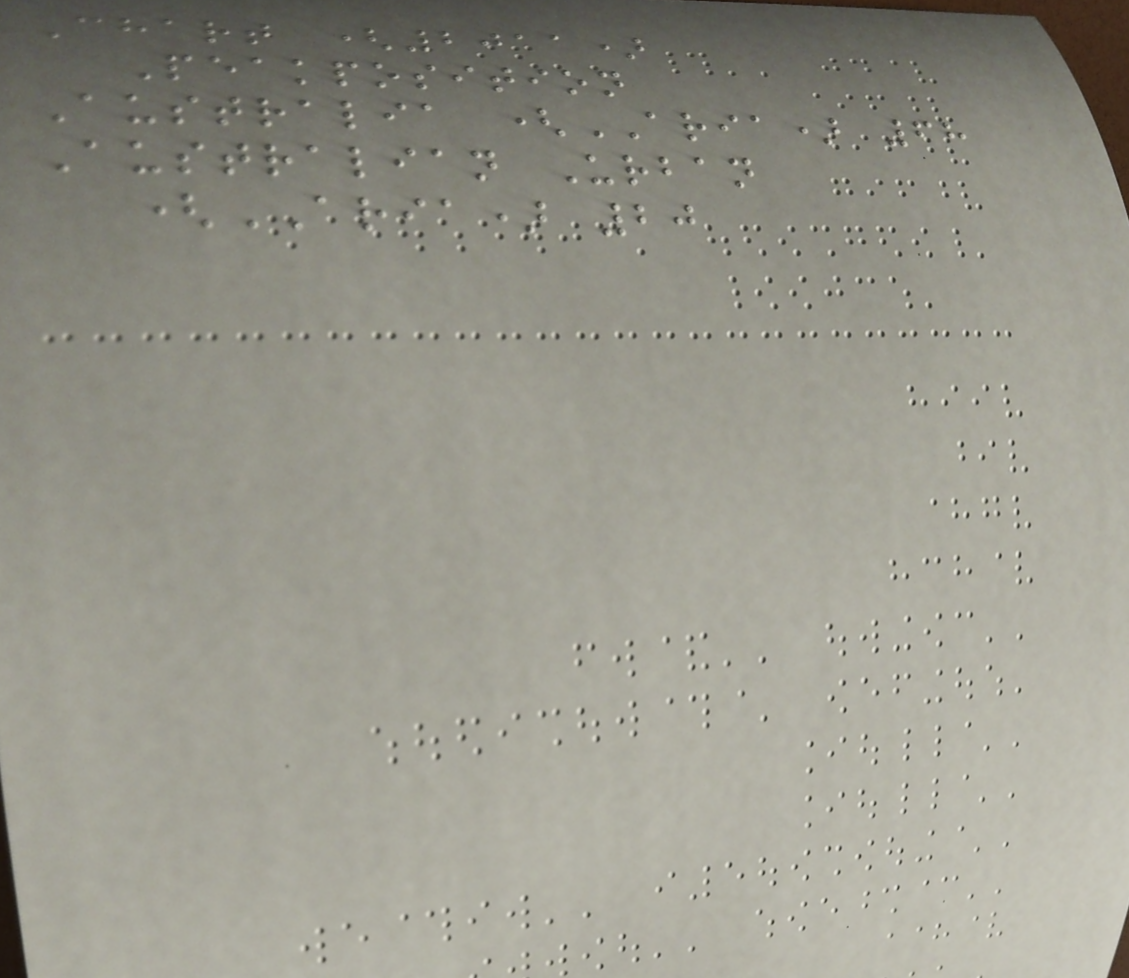Chart (2011)
Peakposition
Australia (ARIA) 68
Australian Urban
(ARIA) 20
